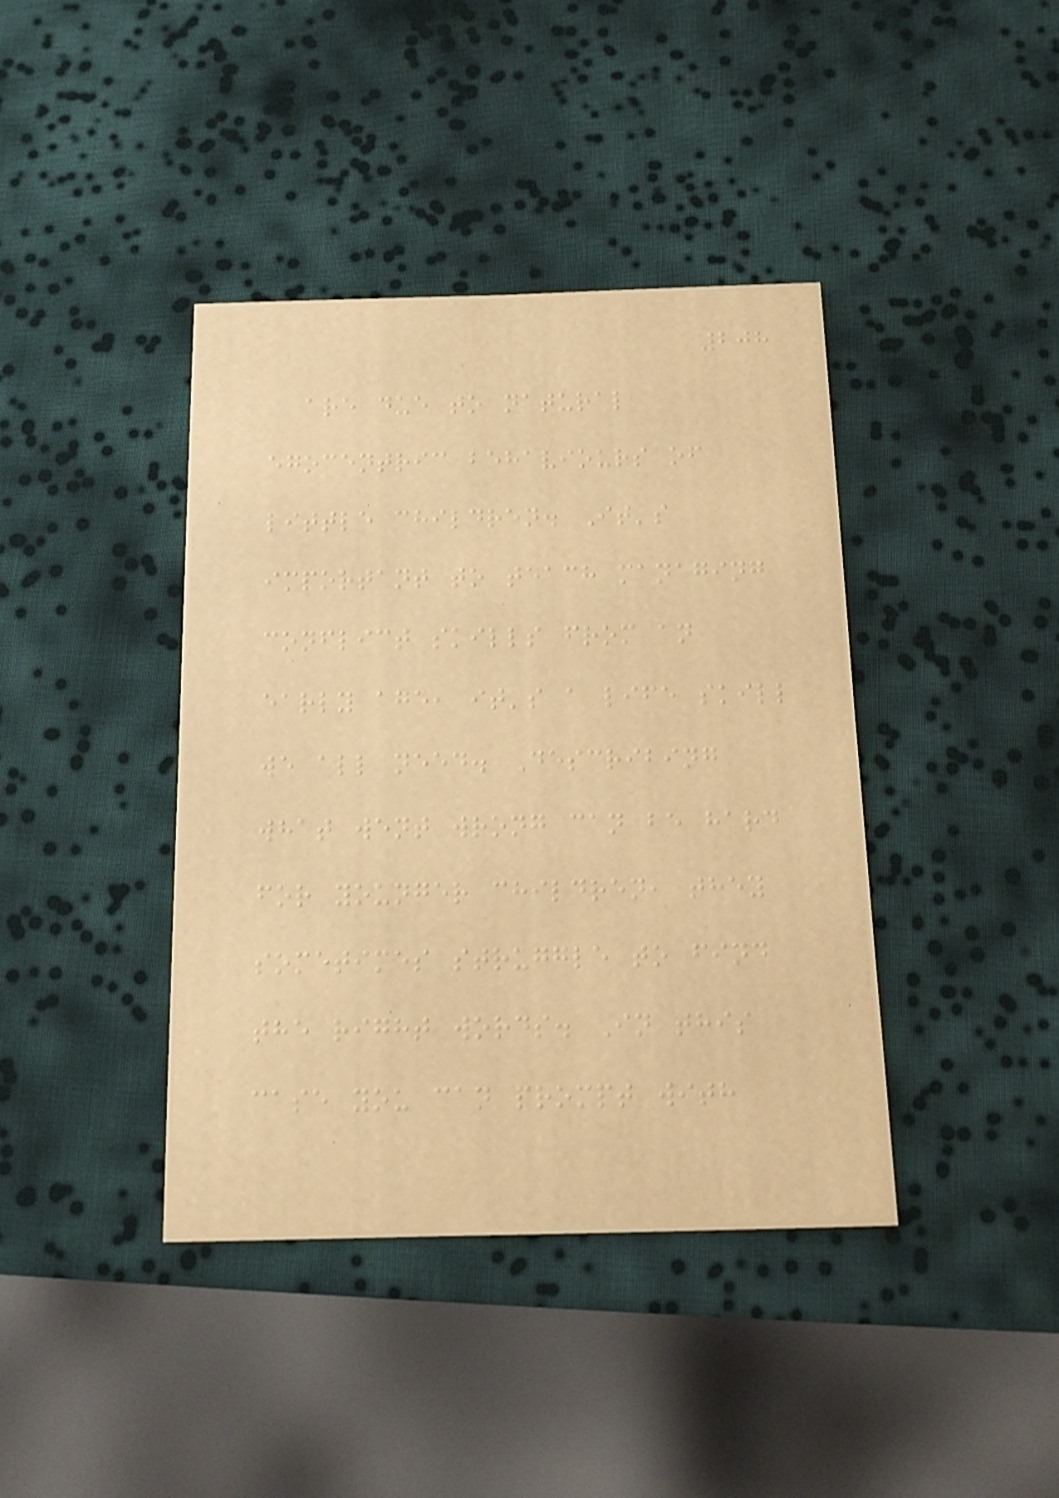208
are due to natural
egocentric behaviours of
little children. It's
important to teach managing
conflict skills from an
early age, it's a life skill
we all need. Describing
what went wrong can be hard
for younger children, they
sometimes struggle to find
the right words. In this
case you can prompt with
